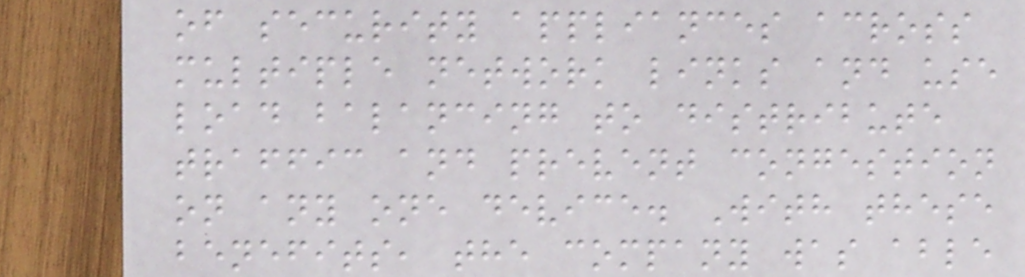of security appliances across
multiple network links and use
load balancing to distribute
traffic and prevent congestion
on any one device. With these
benefits, the company was able
